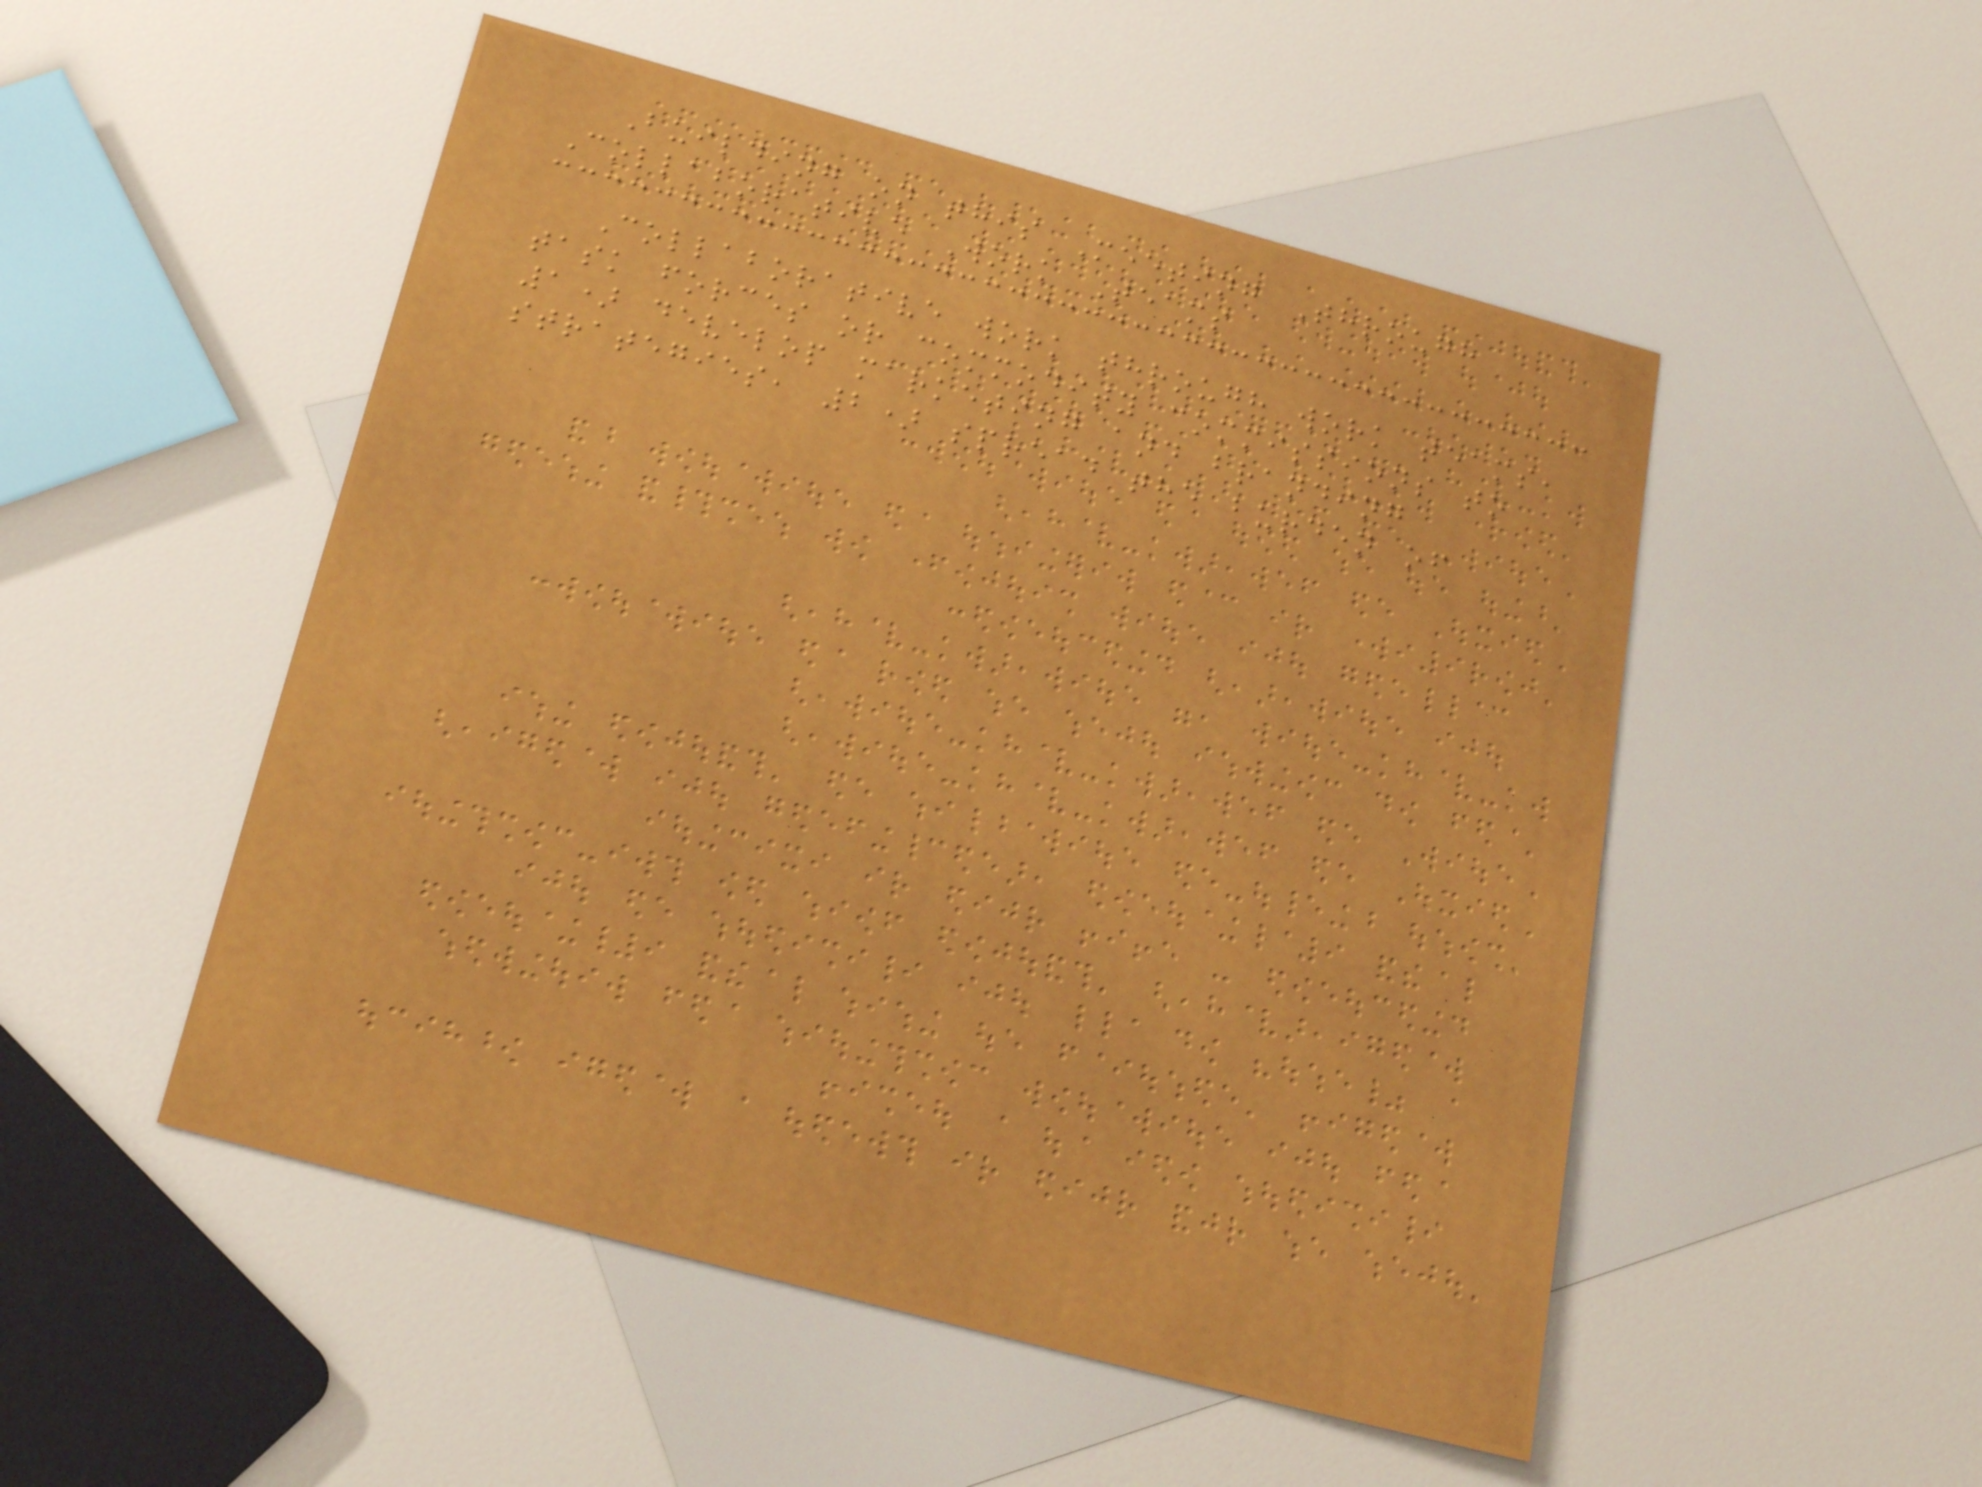Building on this Meeting Through
Collaborative Work Teams
Collaborative work through work teams,
task forces or commodity commissions to
1) develop marketing and branding
strategies, 2) spread the burden of
